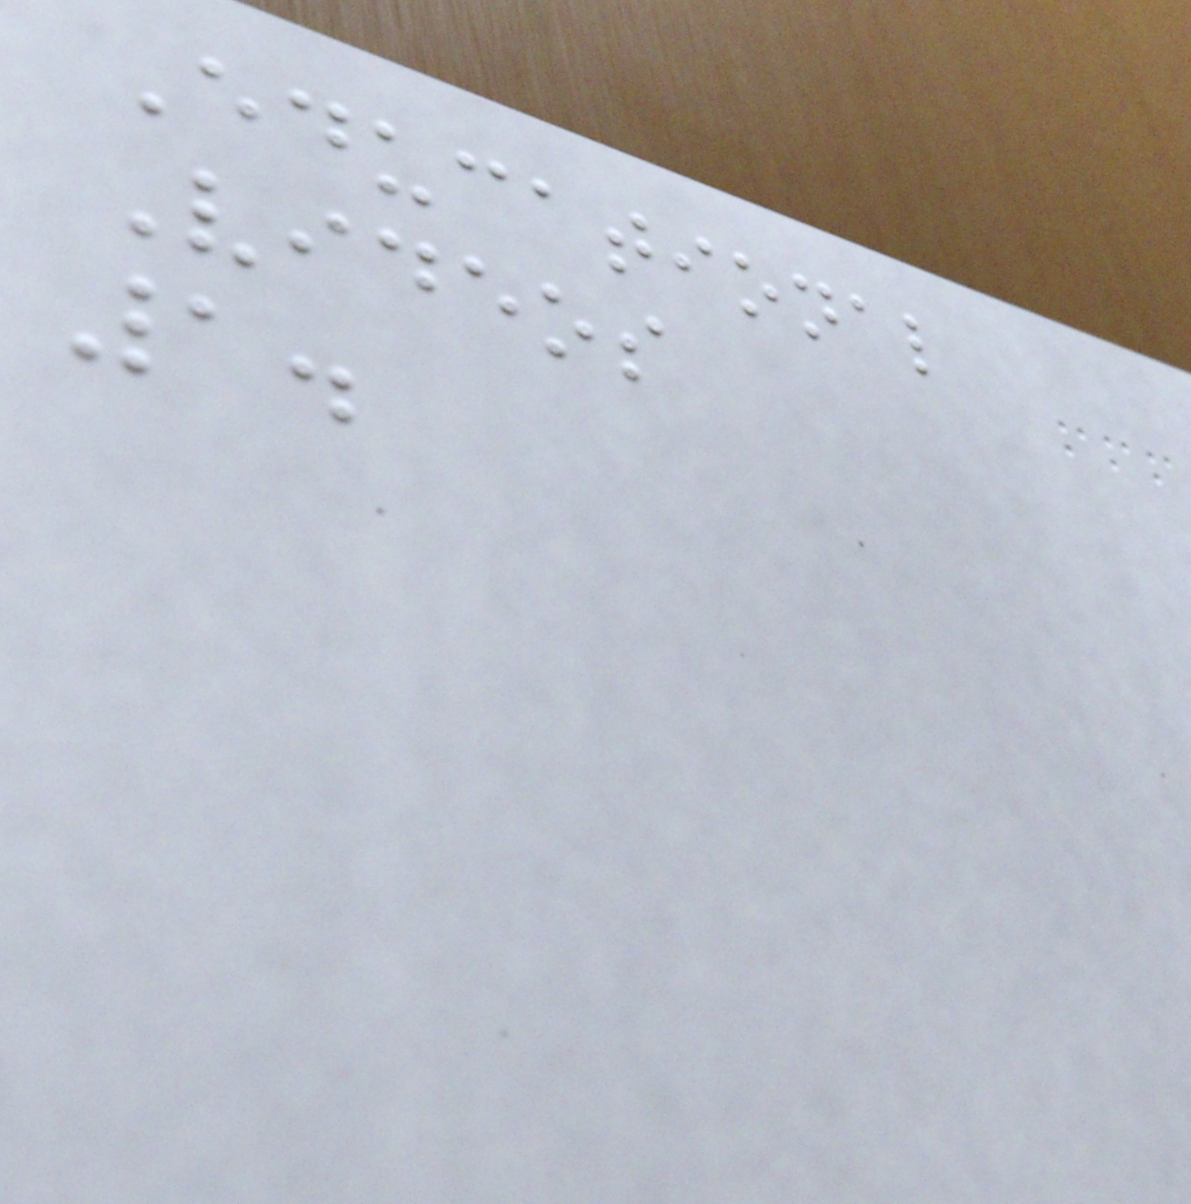Educational
Videos
1.
